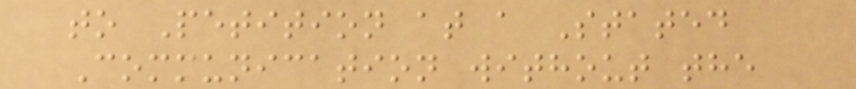to Petition at a Stated
Communication without the
